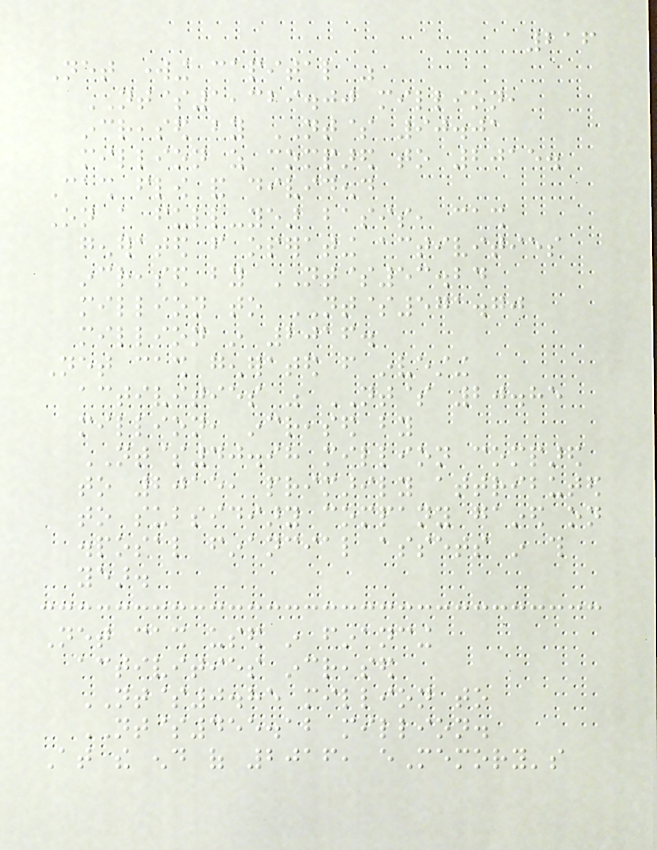216
Net working capital was
NT$1,329.00 million,
increased by NT$ 90.01
million as compared to 2015.
Cash flow and dividend
On a full-year basis, cash
generated from operating activities
increased by NT$53.24
million to NT$571.70
million in 2016.
Net cash generated from investing
activities was NT$ 20.85
million, increased by
NT$40.98 million compared
to 2015, primarily attributed
to subsidiary company gained on
disposal financial assets in this
year.
Net cash used in financing
activities increased
NT$0.85 million to
NT$455.12 million.
At the end of 2016, eMemory's
